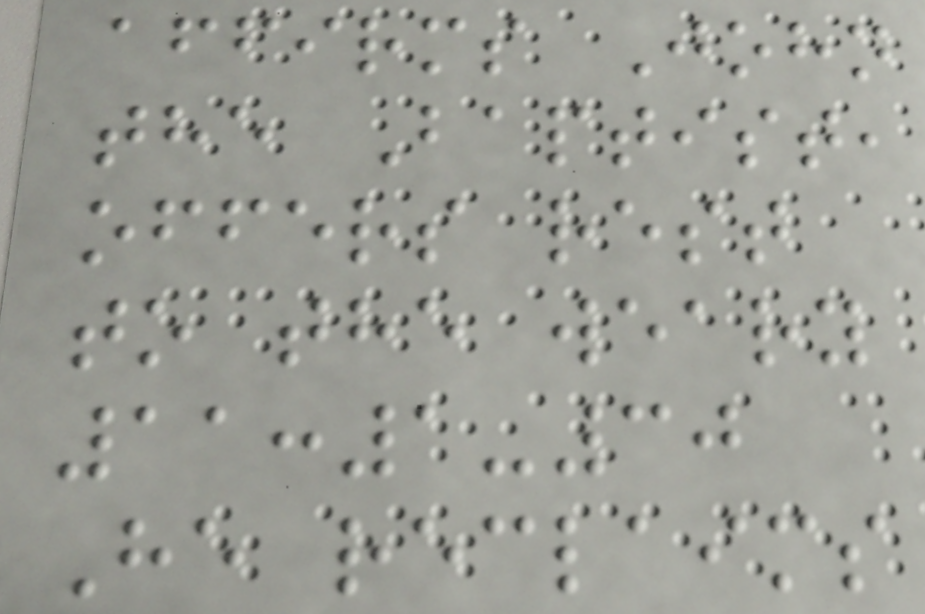affirms John
the Baptist,
offers rest
to the weary
11:1-30
He reclaims
